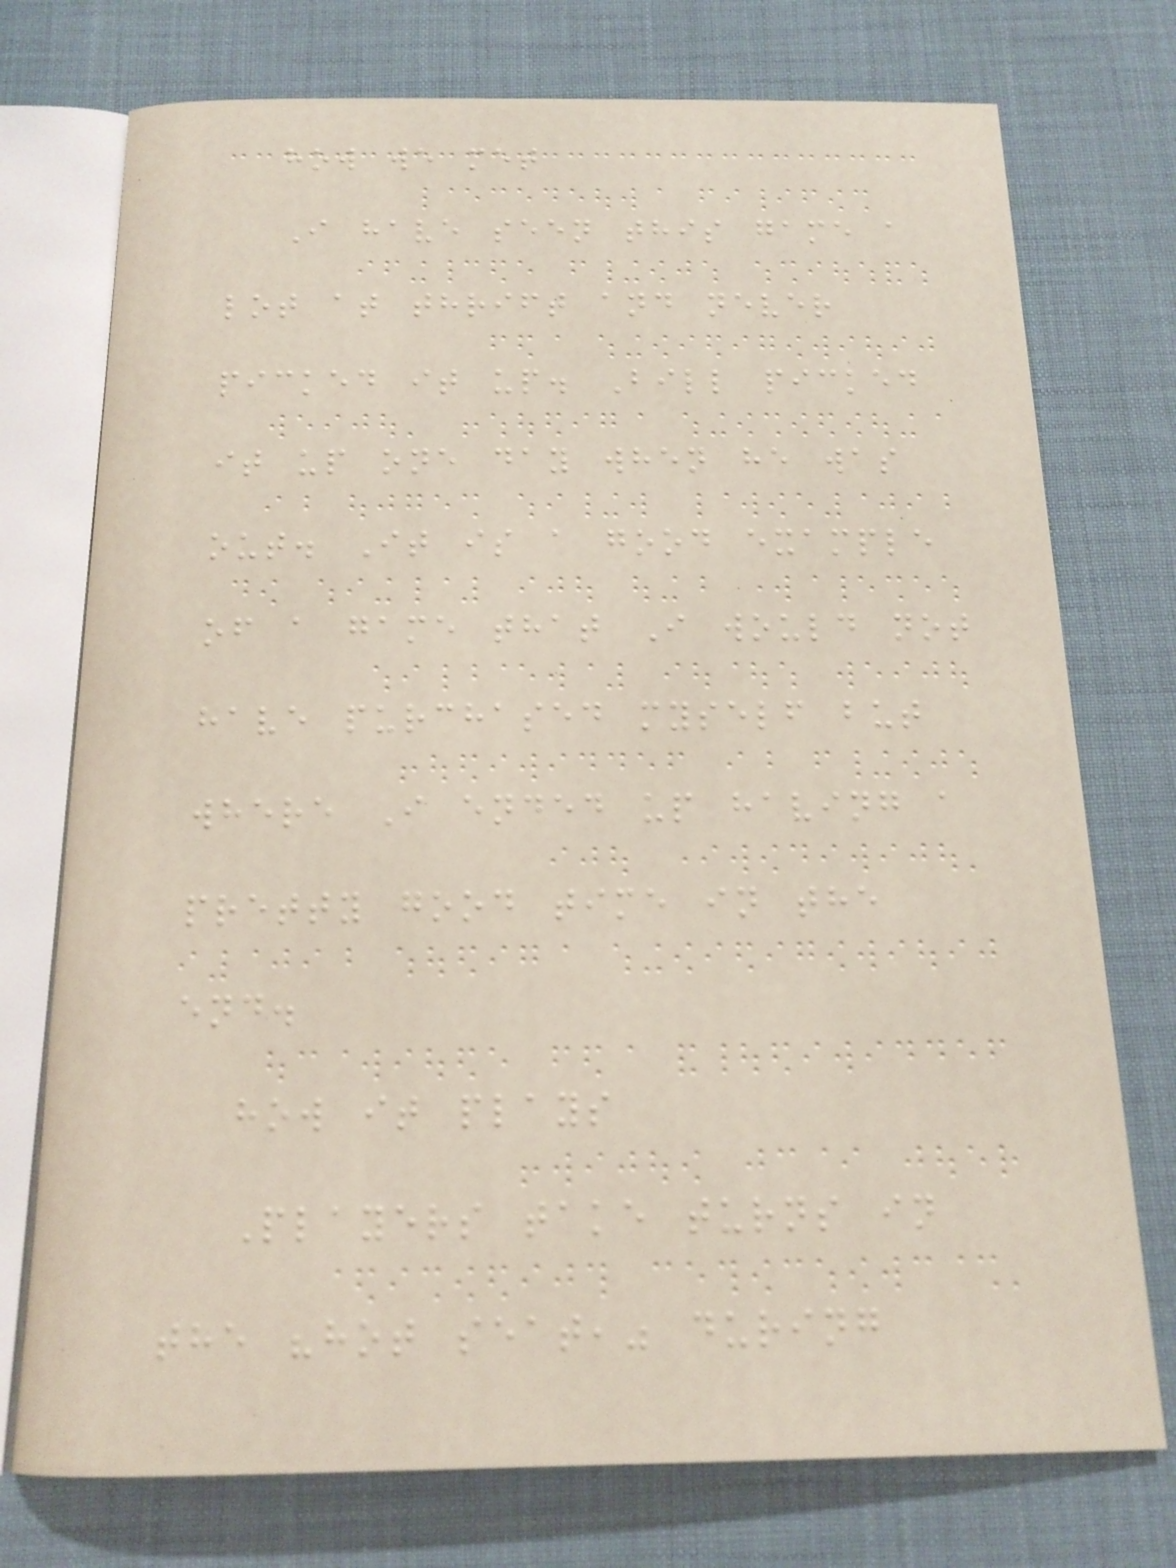how we met
I have seen this game a
lot at thrift and never
picked it up. Bill picked
it up one day when he was
out. It is a good example
of a game that I would not
have purchased myself but
where I ended up having a
pretty good time in the
end.
how it plays
Players take turns in
the "hot seat," during
